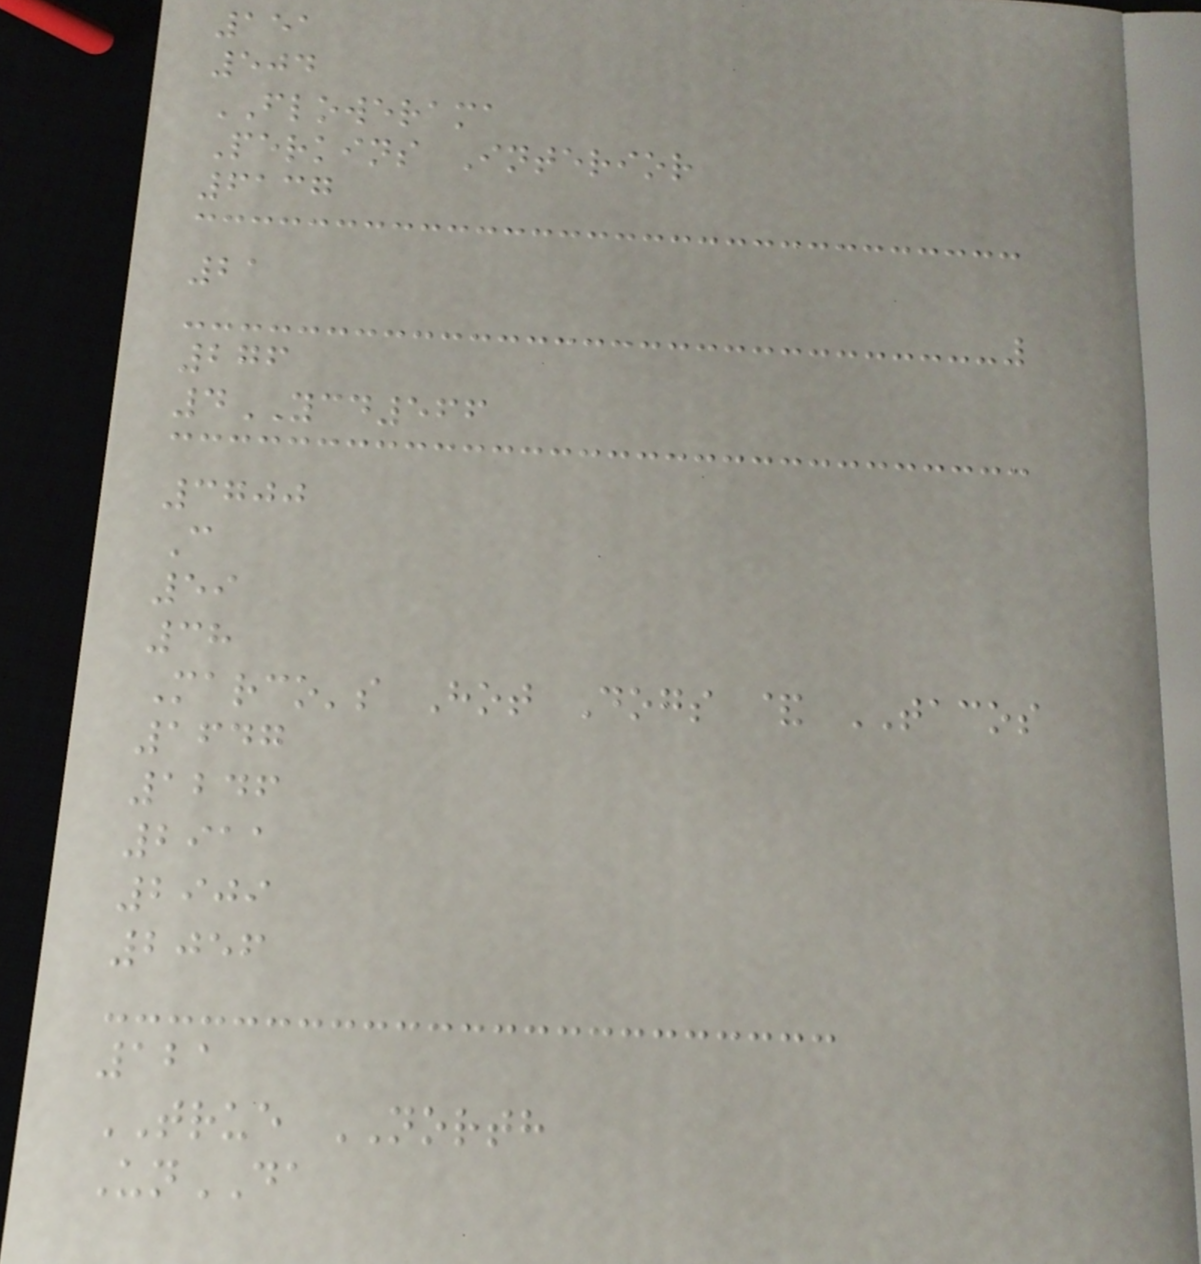151
504
FLOWERAMA
Perkins Interior
6137
21
276
4YCD566
3700
C
59
38
Marco's Hot Dogs & TACOS
1647
1246
2911
2909
2056
121
TRUE NORTH
UnDA
